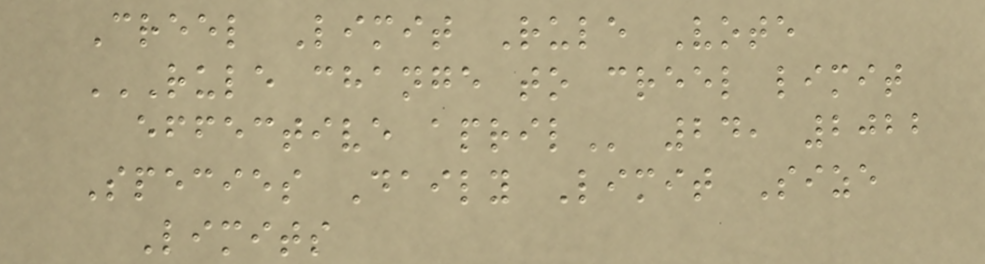Creel Limit Rule Vote
RULE CHANGE TO CREEL LIMIT
EFFECTIVE APRIL 24, 2022
Species Daily Limit Size
Limits
